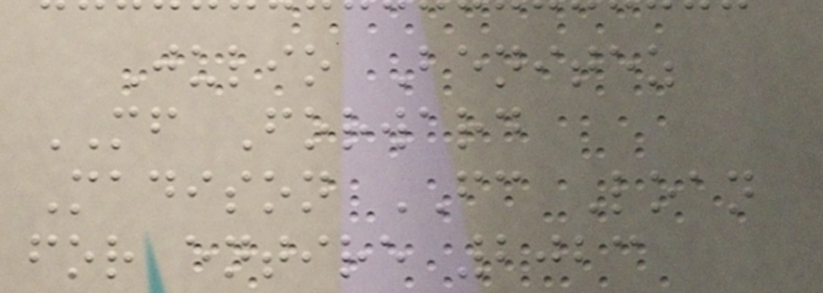Julio Benitez
MF Forward
Madison FC Loan
for entire 2023
